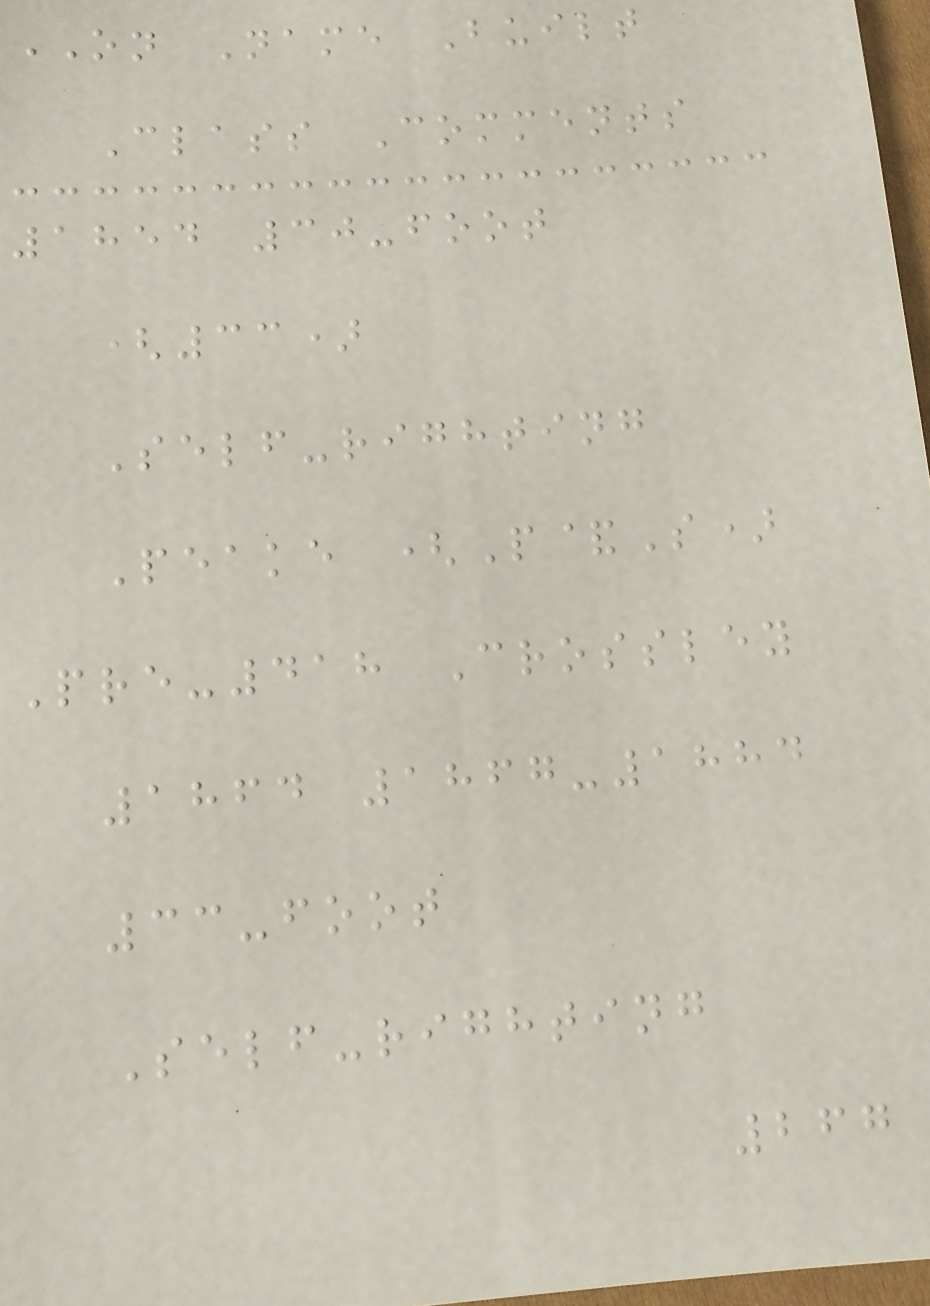ON Name Built
Class Comments
1854 30-foot
(33)
Self-righting
Peake (P&S)
Pre-418 Crossley
1864 1867-1884
33-foot
Self-righting
267
